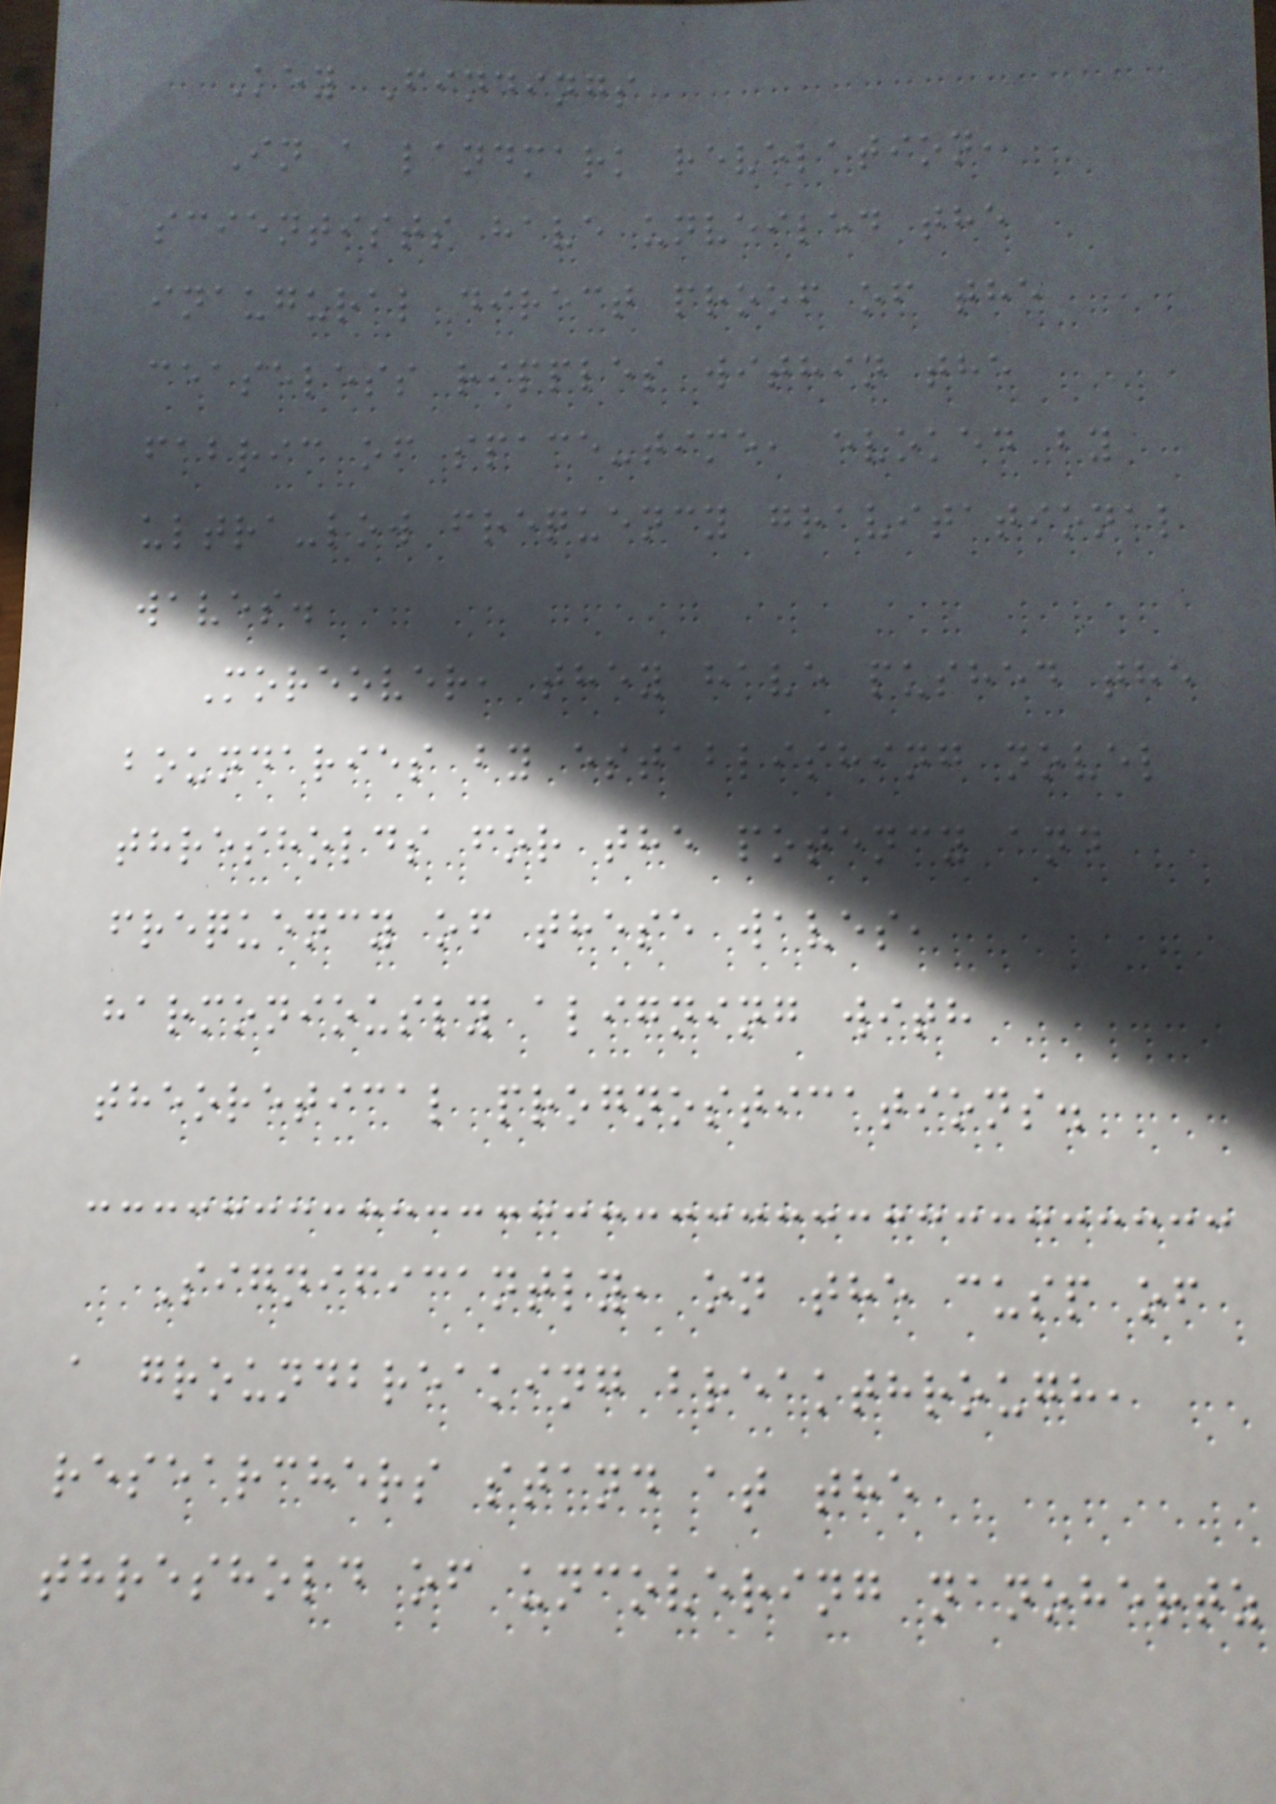Key Findings
In a landmark revelation,
scientists have unveiled the
inaugural direct proof of the
ceaseless ripples within the
fabric of space-time, evoked by
ultra-low frequency gravitational
waves.
Moreover, they have pushed the
boundaries by establishing novel
thresholds for the potency and
frequency of these waves,
harmoniously aligning with
theoretical prognostications.
Significantly, on the cusp of
a groundbreaking breakthrough,
researchers stand at the
threshold of uncovering nanohertz
